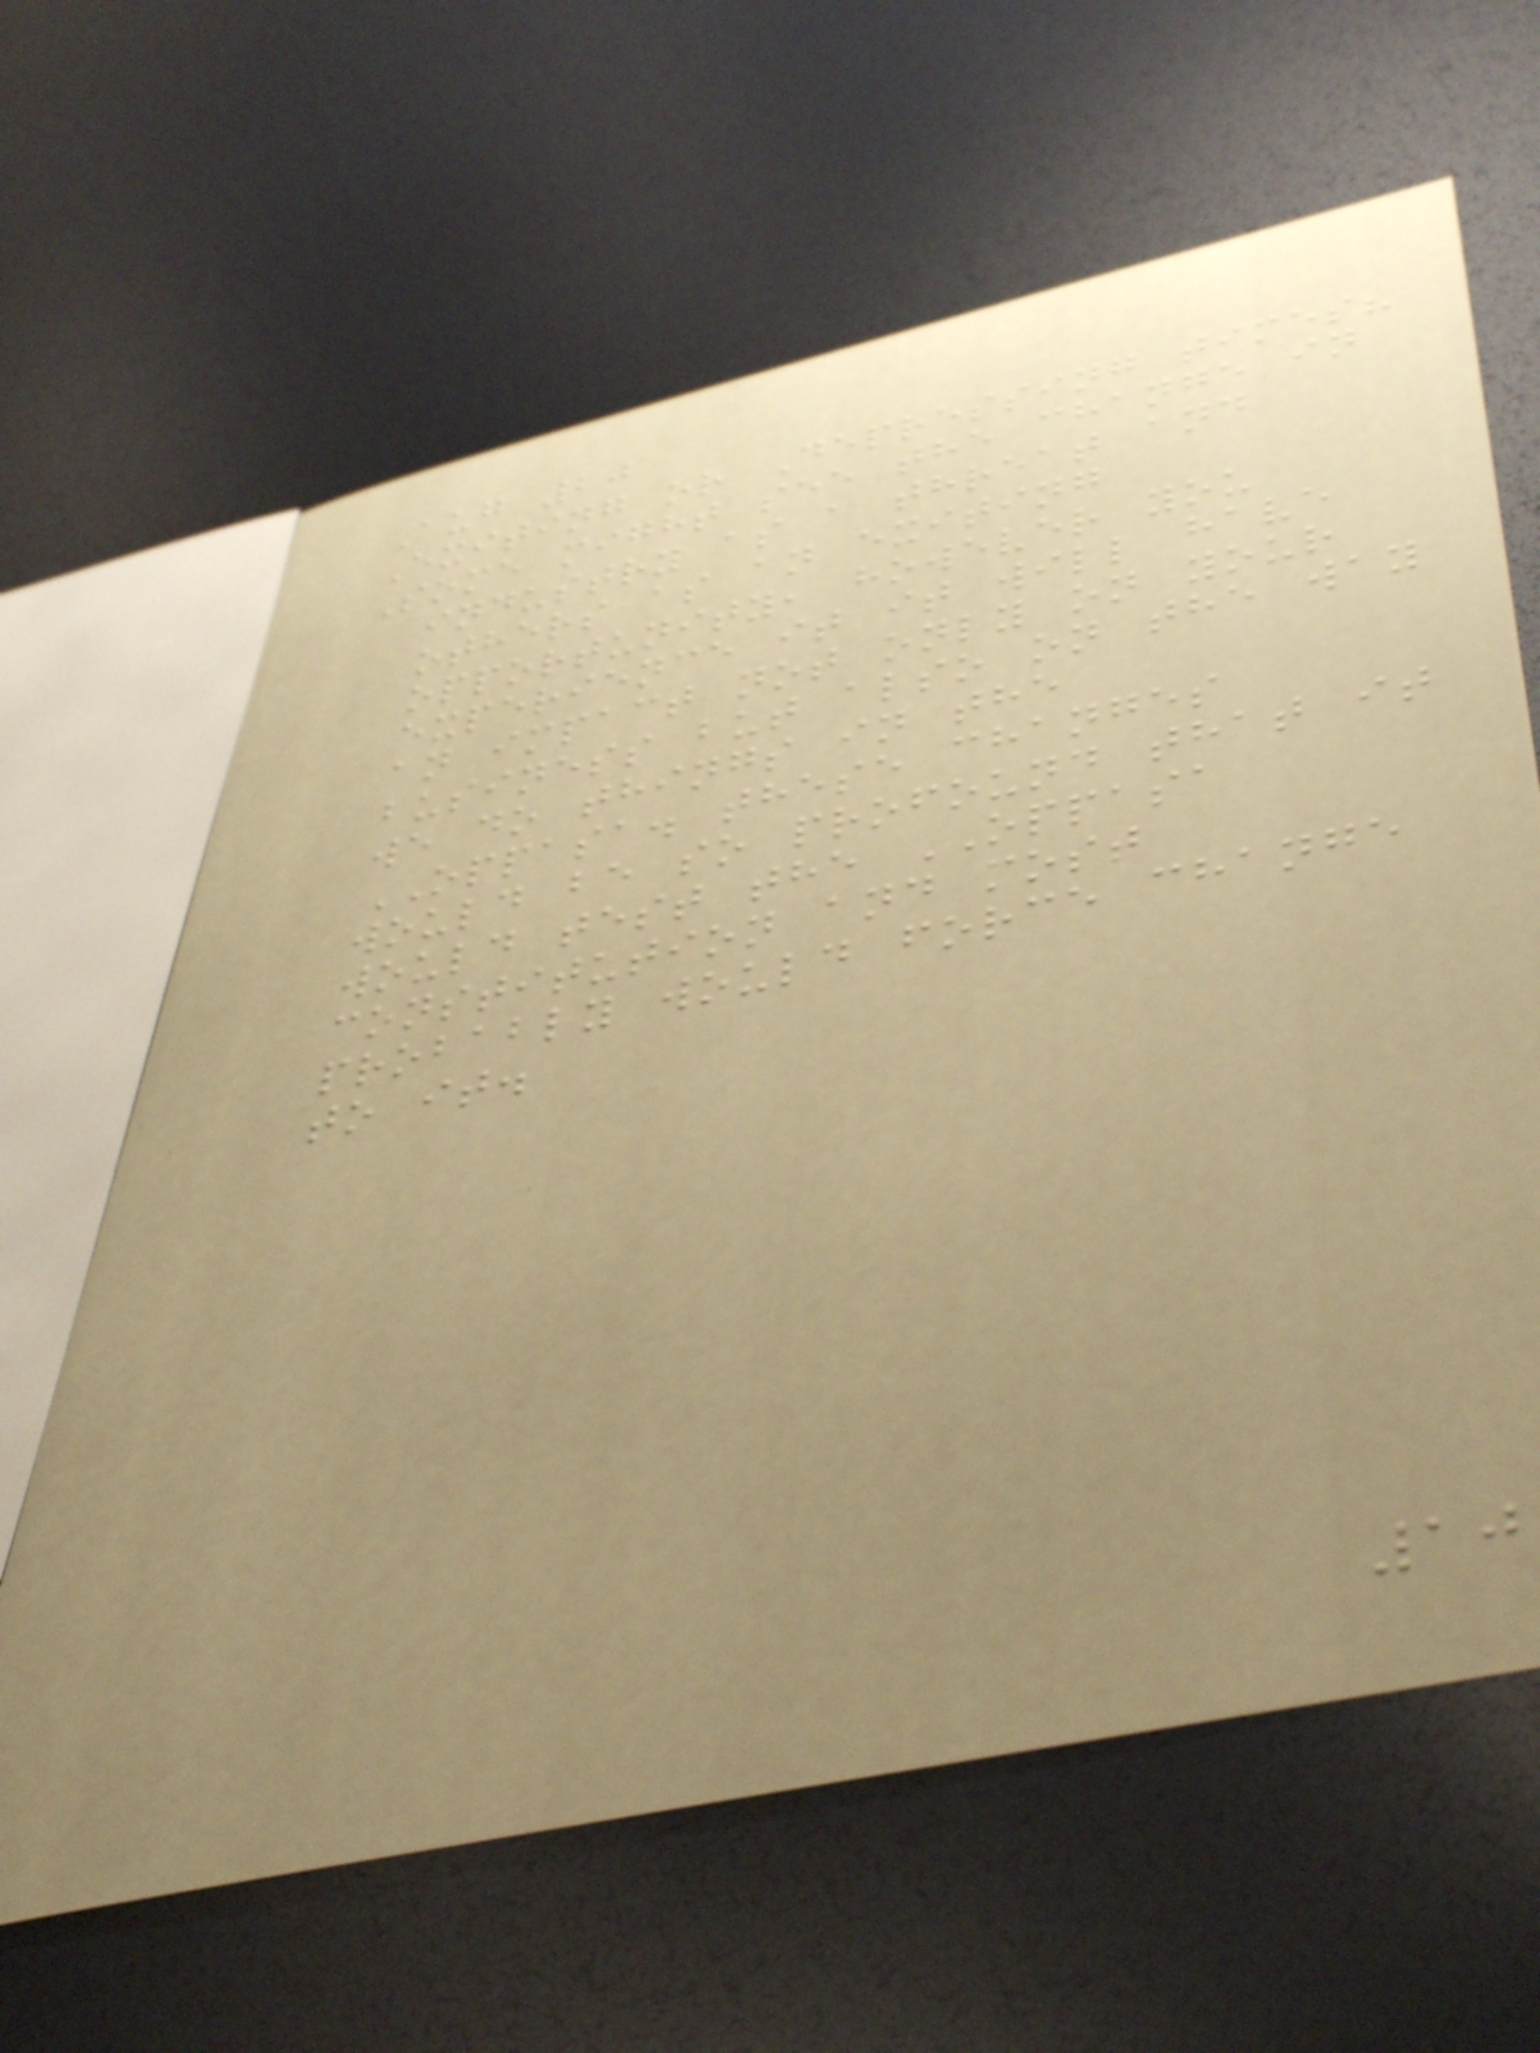Aug 20
Exiting or Depressing times?
Some might see the change in
industry as a threat and
others as an exiting
opportunity, however you
experience it it will have
an impact not only on your
business but also on the way
we do things in the
OPPASA. these changes
would be so profound that it
would test the OPPASA
constitution and most
probably would force change
to it.
10
